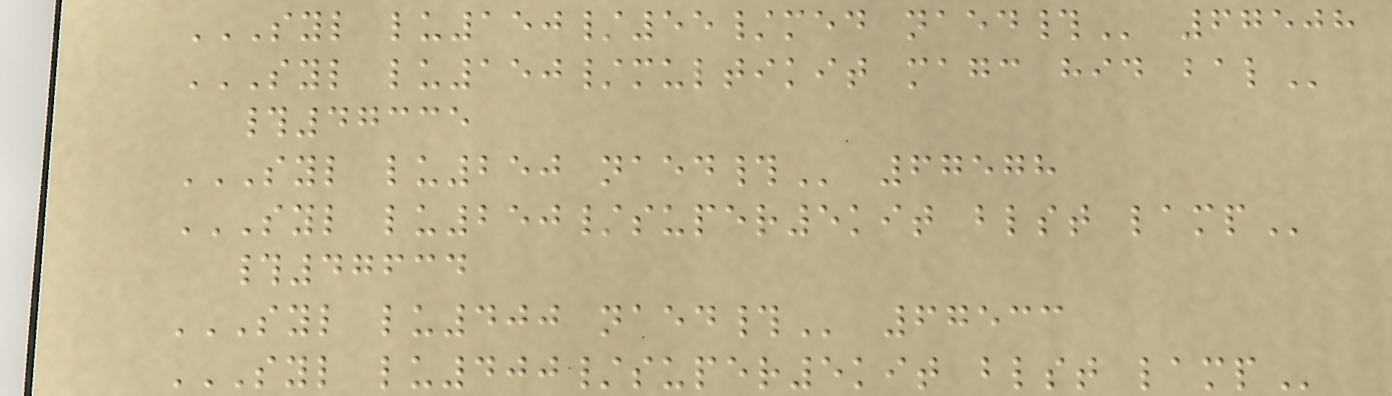SYL LU150/55/MED NAED# 67508
SYL LU150/MULTIKIT MAGC HID BAL
#47335
SYL LU250 NAED# 67578
SYL LU250/SUPER5KIT BLST LAMP
#47634
SYL LU400 NAED# 67533
SYL LU400/SUPER5KIT BLST LAMP
